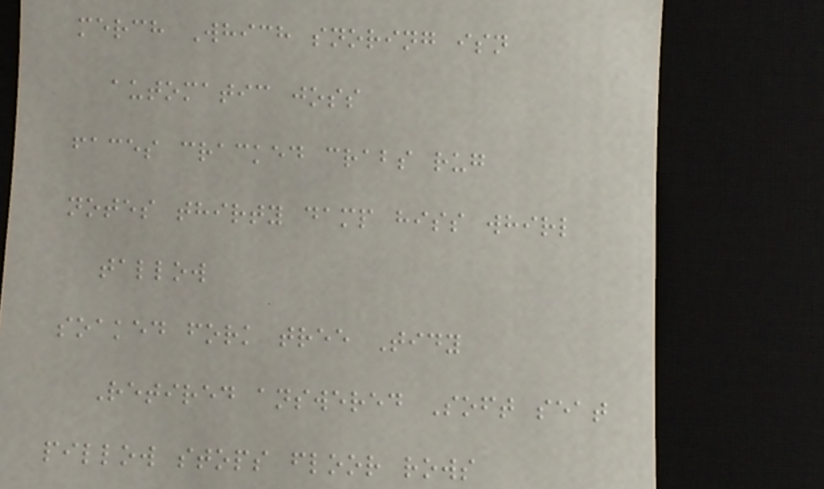merch Which snoring isn
automatic joss
faces cracked crabs rug
notes thirty damp hiss whirl
tallow
soaked fork tree Tidy
Retired answered Soft seat
pillow stops floor rows
